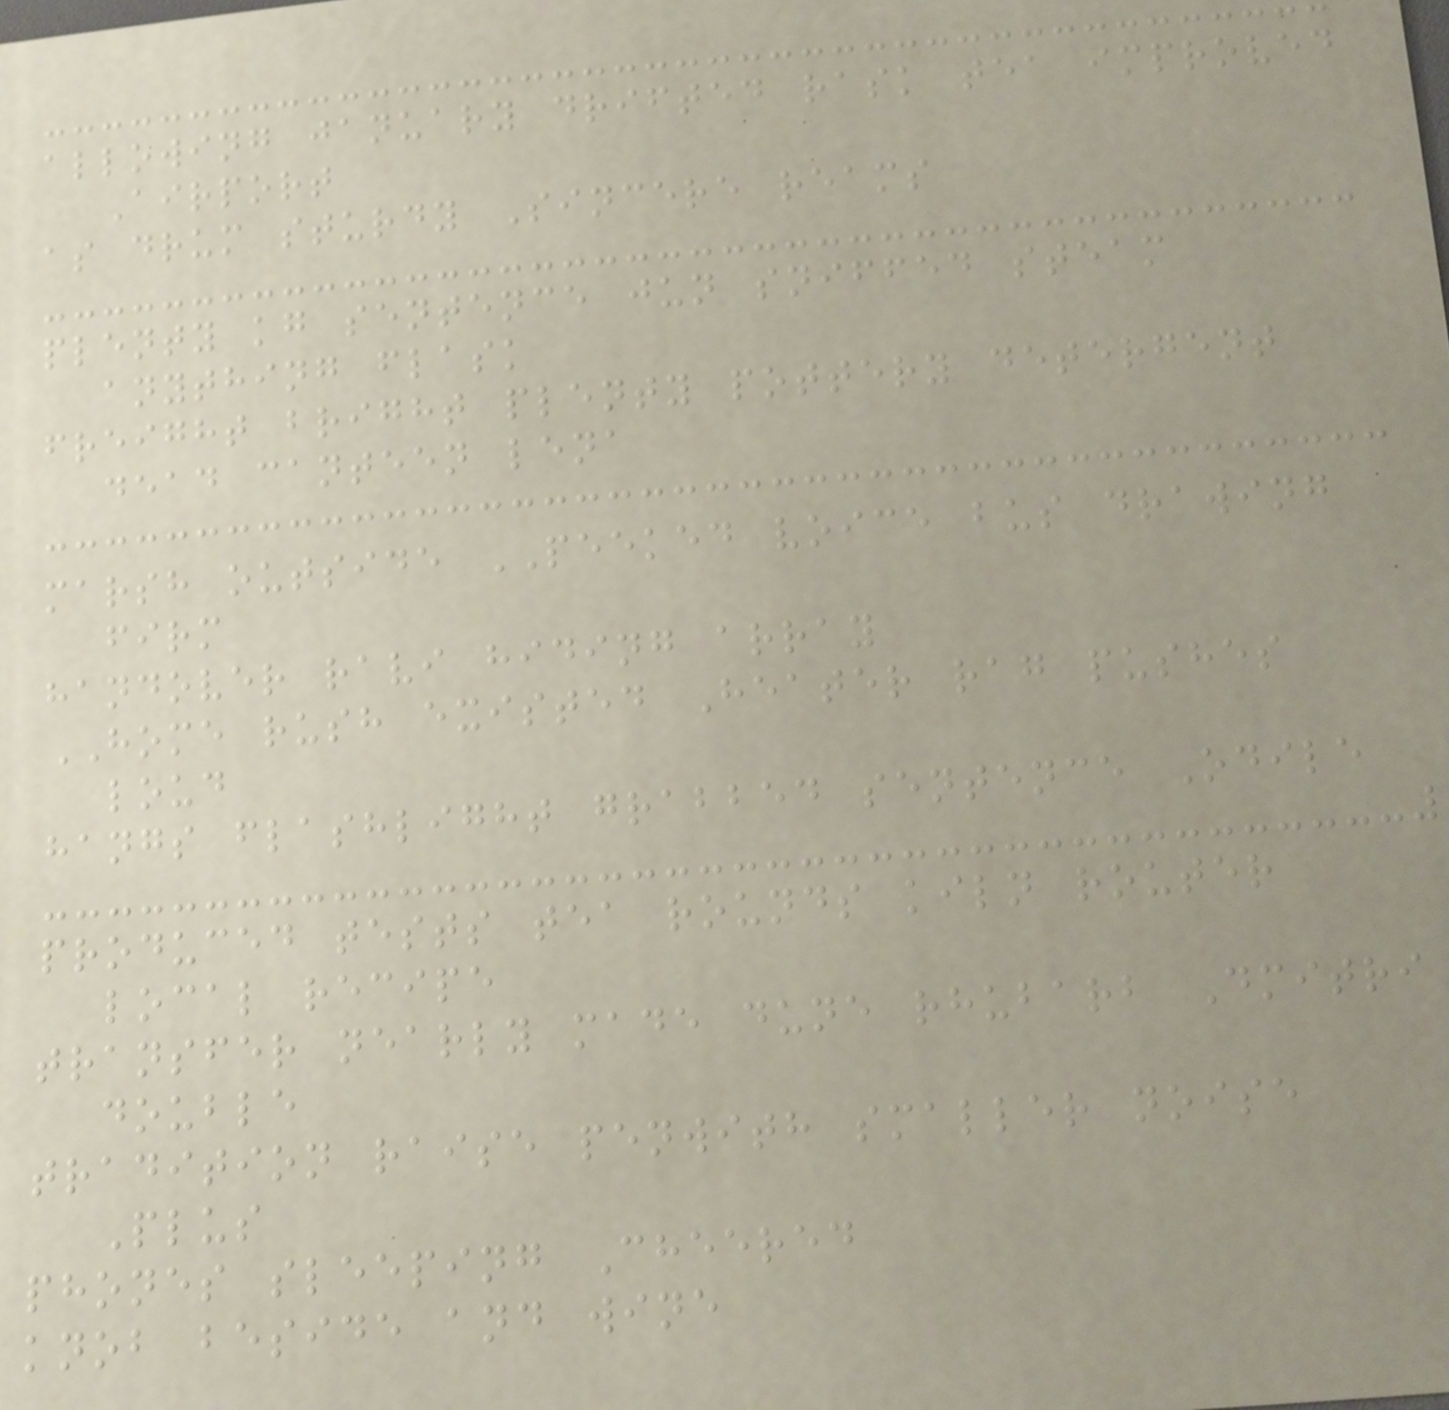allowing january drifted rask tea improved
Airport
as drum sturdy Sincere reams
plenty kg sentence jun sniffed steam
anything flask
freight bright plenty pottery detergent
dead canteen lena
marsh outside PEEKED voice bus drawing
firm
handover ravi hiding array
HOME rush existed Heater rag pushes
loud
hangs flashlight grabbed sentence Odile
produced tests tea rounds kiln router
local recipe
transfer nearly made dune rhubarb Dmitri
double
tradition raise penwith smaller noise
Plus
phones sleeping Cheered
knob beside and wine
